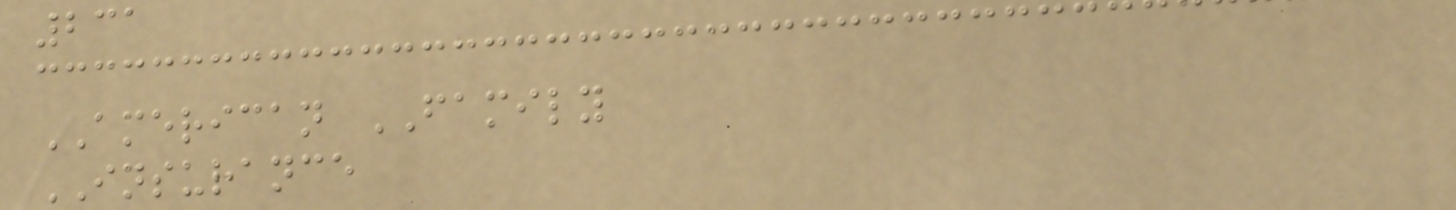231
AMERICAN FAMILY
INSURANCE
